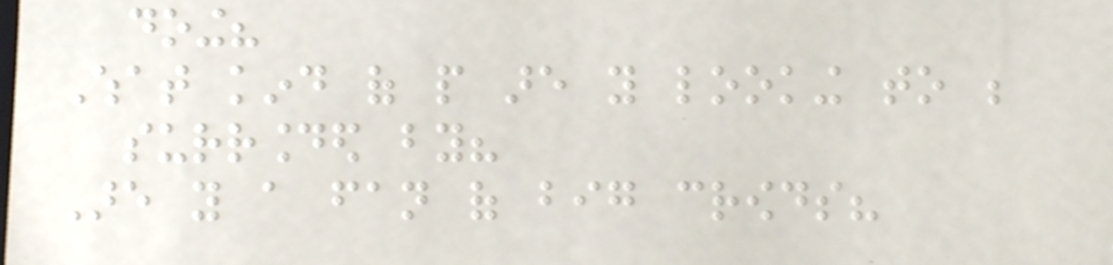doing?
What kind of people are you looking to be
surrounded by?
Are you a fan of big crowds?
